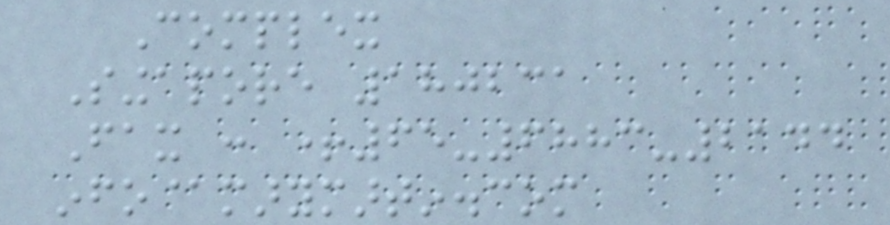Complex
Singapore 180231
Fax : +65-6883-2144
info@marymartin.com
